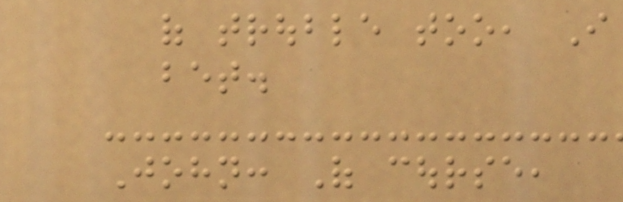of trouble too, I
bet.
John: Of course,
